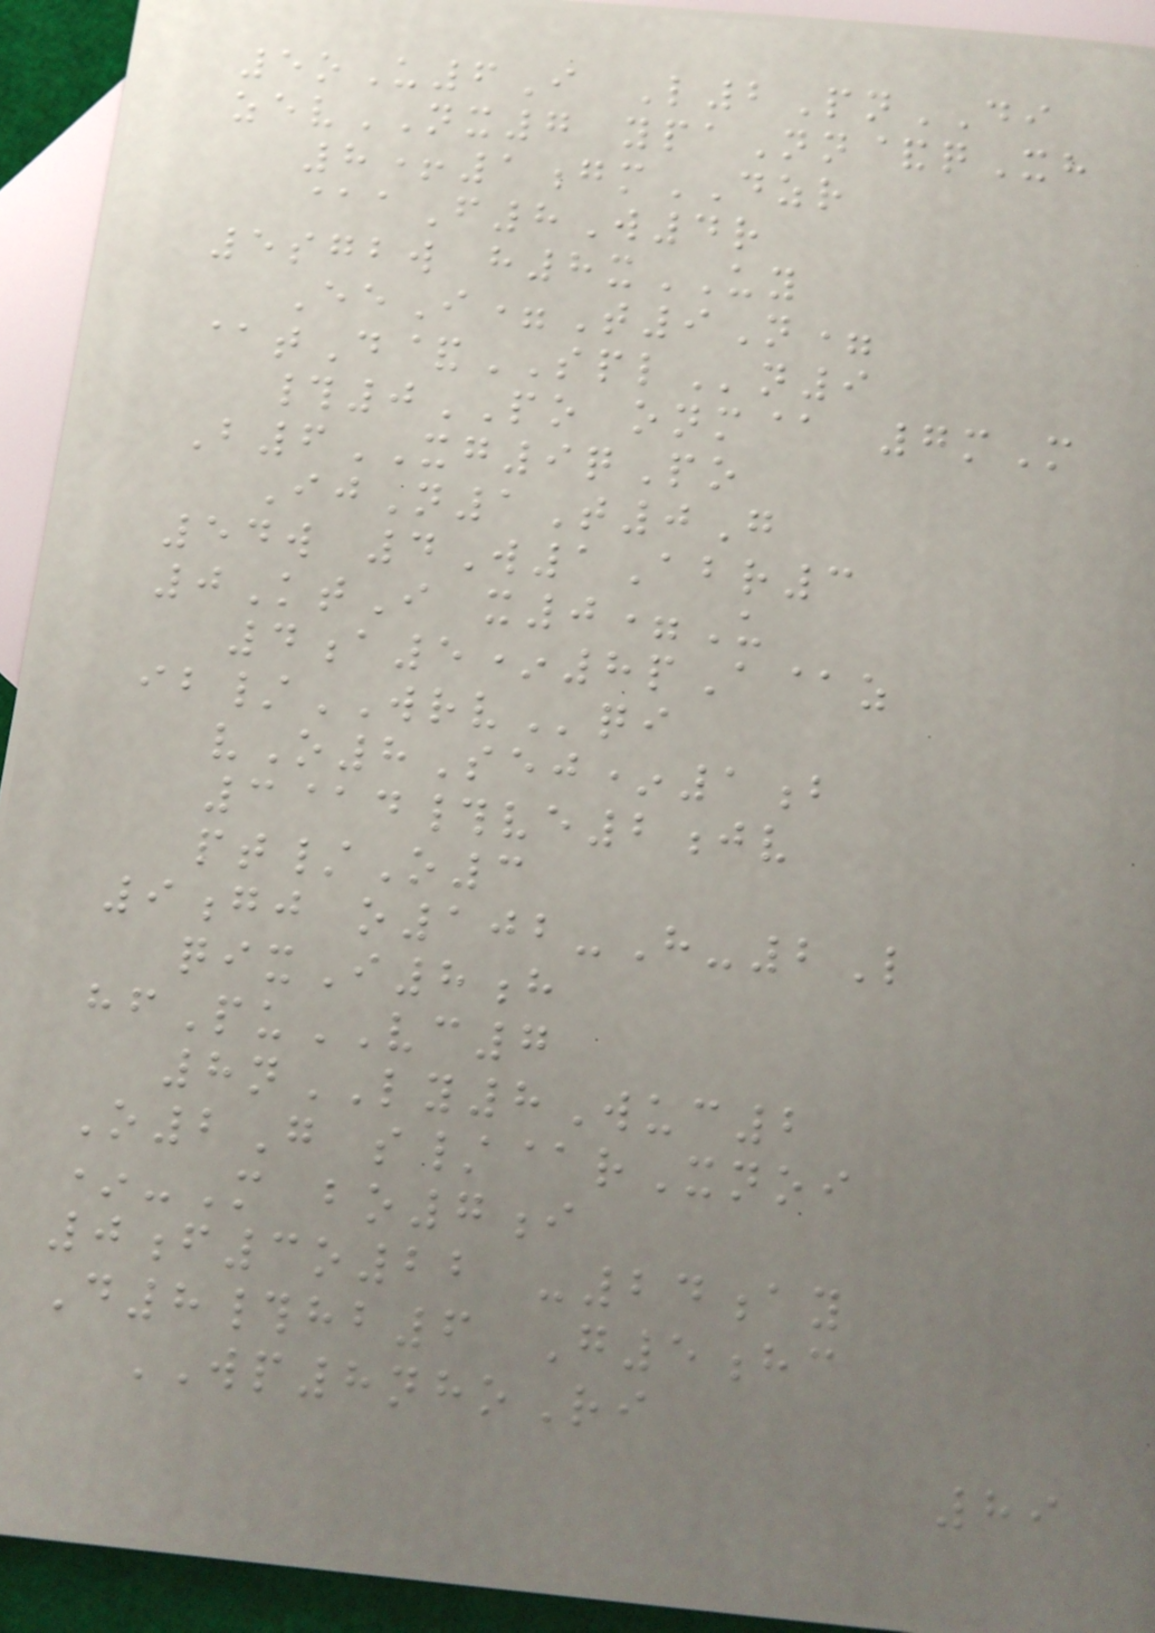5oU6I L2PnDI
zevNX7 ypaNn&qXh
8+1gmDZR
@aF8W4r
5sgbw h8xUY
EeI=T9N=
@tD&SPLn9
#0PO onm@ 7mM
B6XG9qPo
IjN1T0G
54w 4W1Abr3
0KtI x0=U
4a5*8pA@z
ib/WRVqi
vO8Sej*1b
3@d#ve2jv
pt/O3
9gj o102-H-2L
qixI8h
hfPuVC7
8nLY8Wuc2
O2G s/@rXnoi
*-M bo7i
0f3o22 -24ay
D8#hb6 G5hc
WP8nhoRi
89
